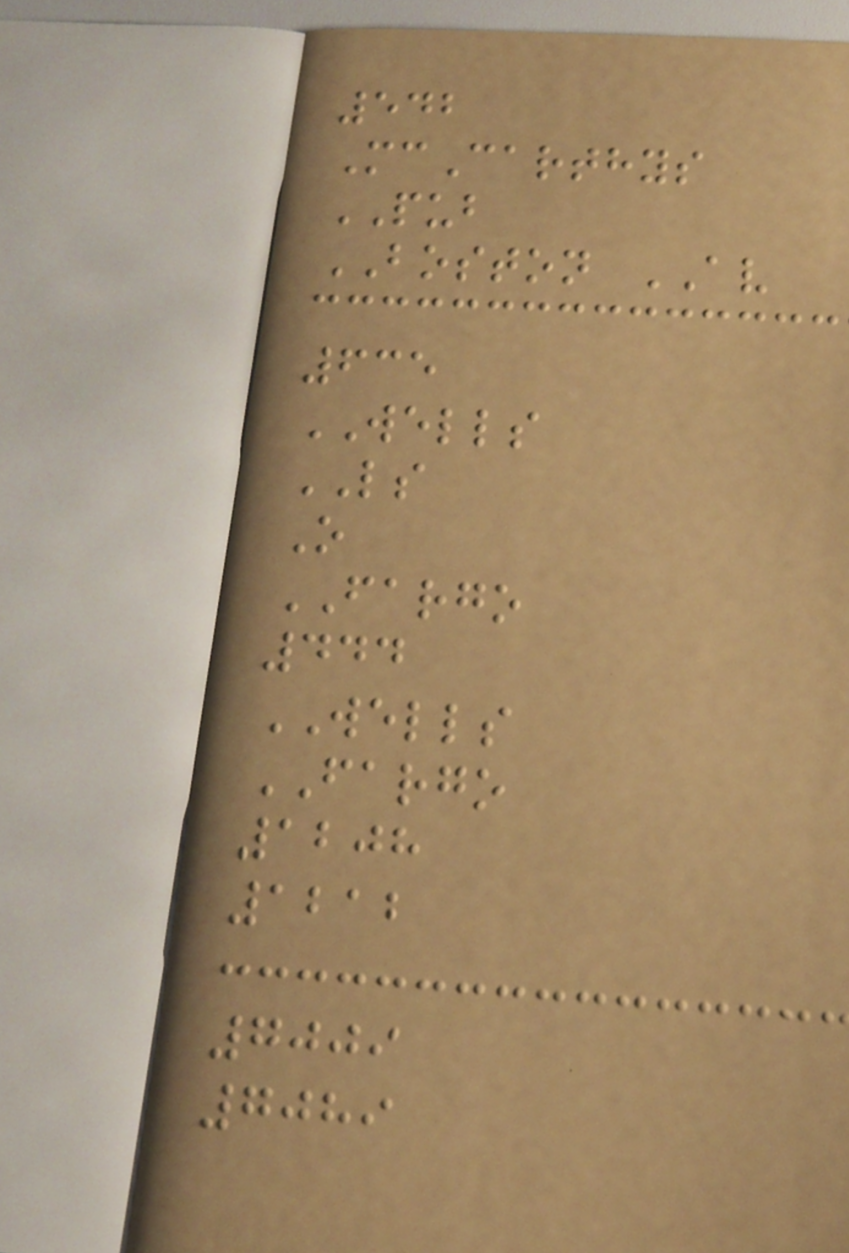542
McCarthys
PUB
BOSTON AV
635
WELLS
LS
O
FARGO
444
WELLS
FARGO
1208
1212
7009
7089
